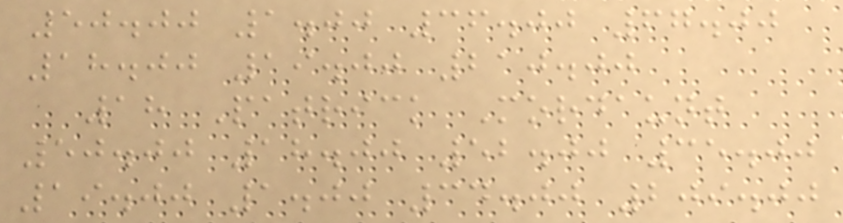50.00 1.00 36.00 67.00
18.00 19.00 210.00
18 Patrick Mordaunt
50.00 18.00 52.00 35.00
19.00 1.00 34.00 209.00
